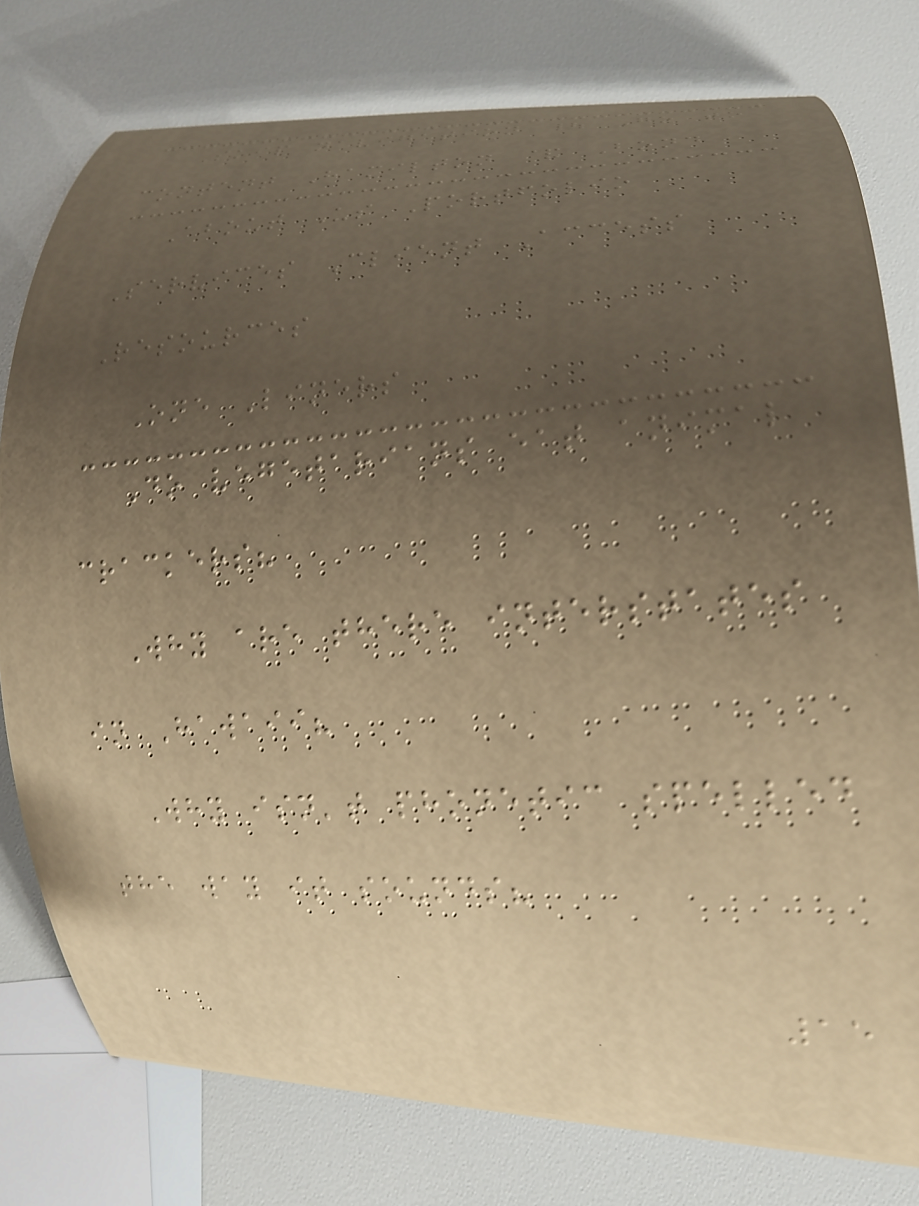Skip navigation | Go to
content Hamilton & Bond
About Us Portfolio
Services Client Access
Resources
One Liners
Do vegetarians eat animal
crackers?
Why are there interstates
in Hawaii?
Why isn't phonetic spelled
the way it sounds?
15
